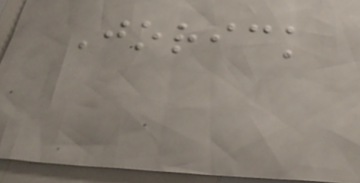Jorick
